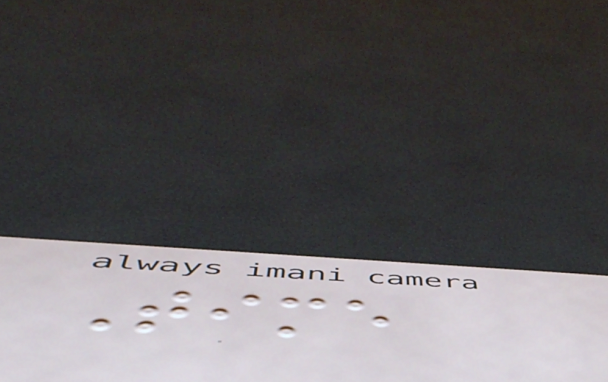Time
